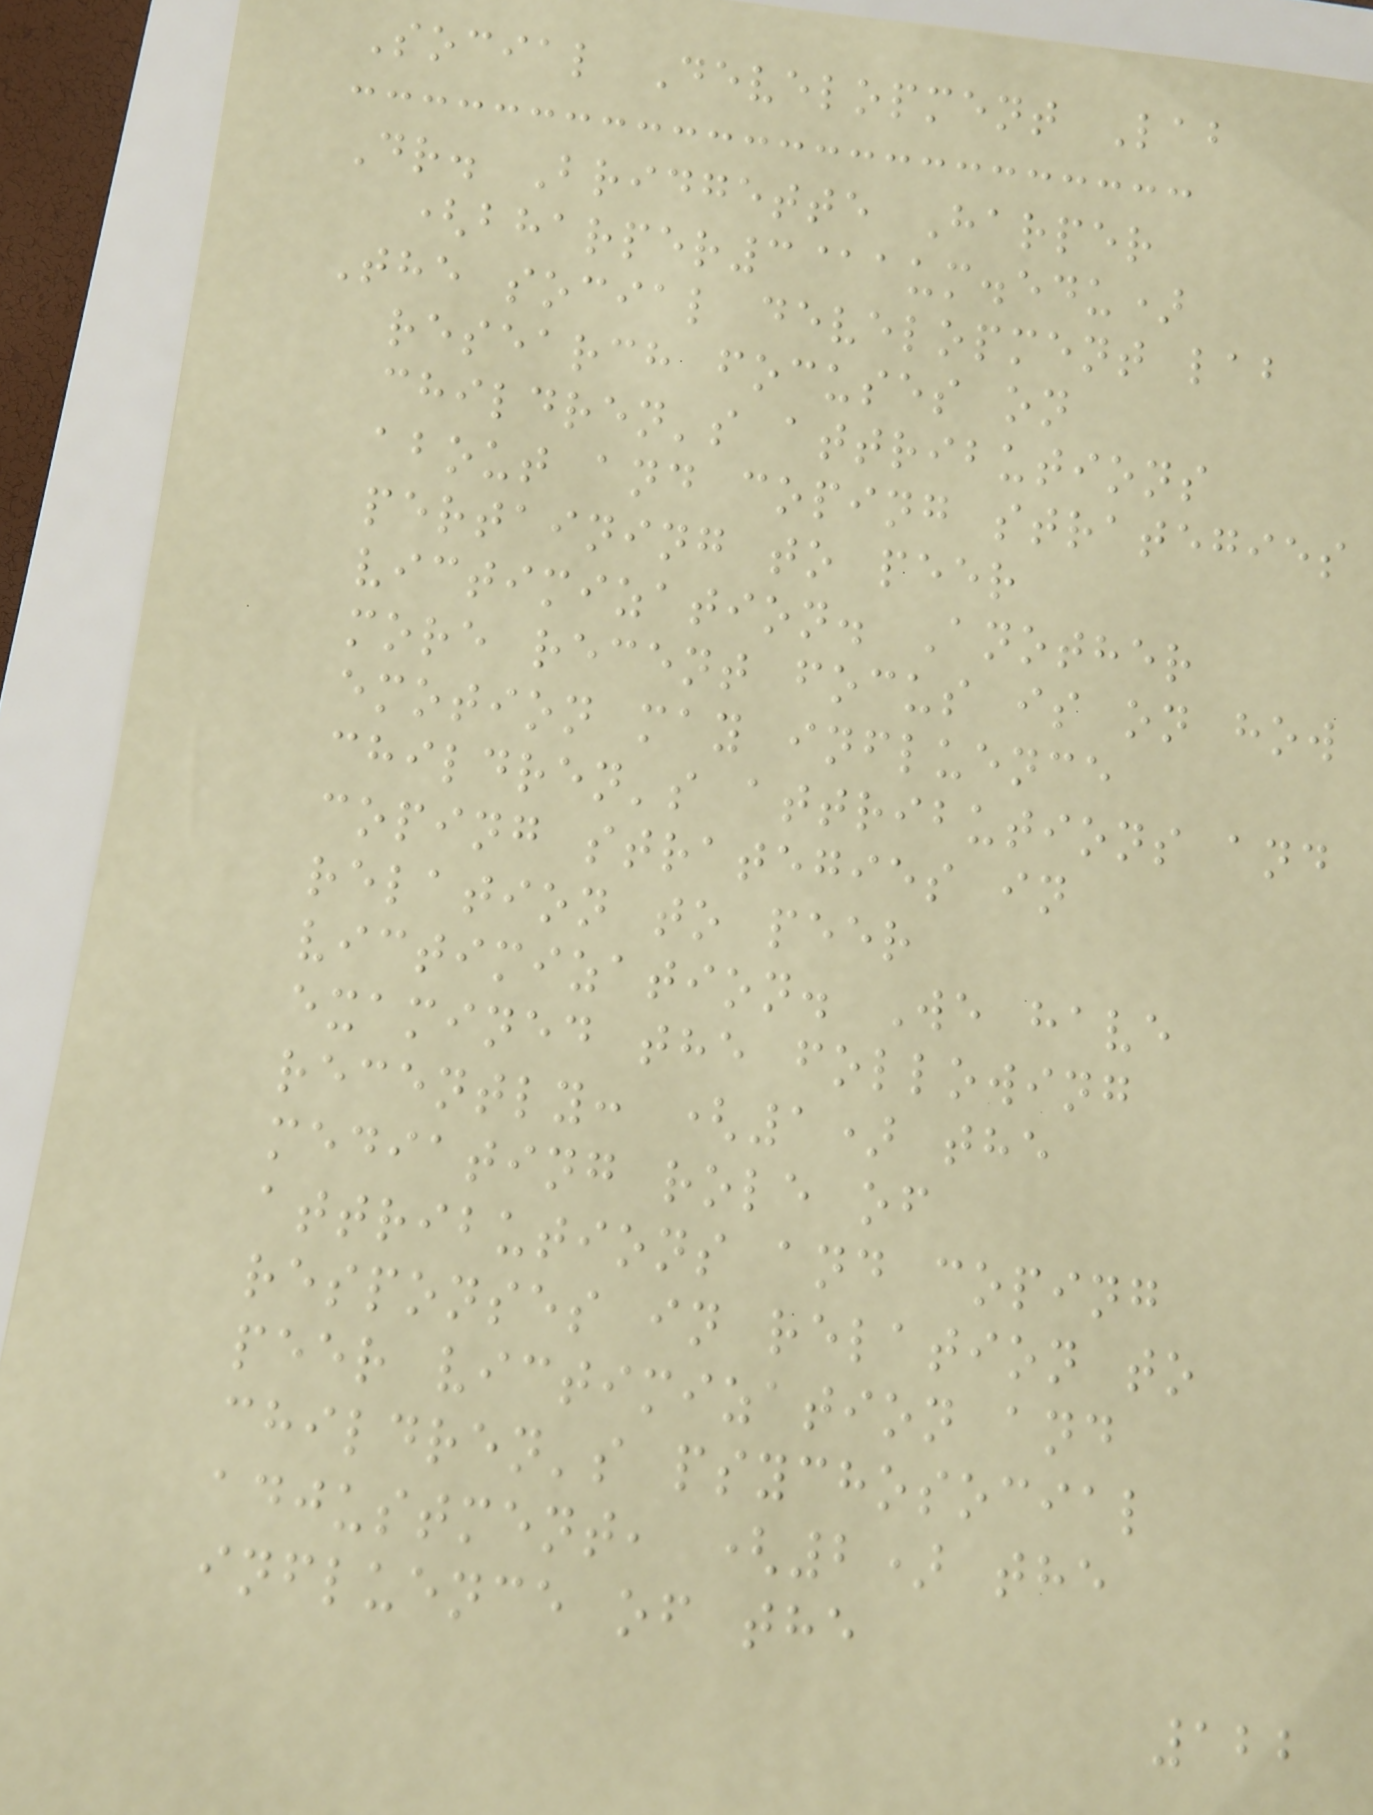Social Development Lab
Dr. Bridgette Harper
(bharper3@aum.edu)
The social development lab
research focuses on
children's attributions
about and coping strategies
pertaining to peer
victimization. Another
more recent focus is on how
emotion may influence
children's attributions and
coping strategies in
relation to peer
victimization. We have
examined the following
recently: (1) the
mediating role of
attributions and coping
responses in relation to
peer victimization and
children's psychosocial
adjustment, (2) the
influence of the
122
